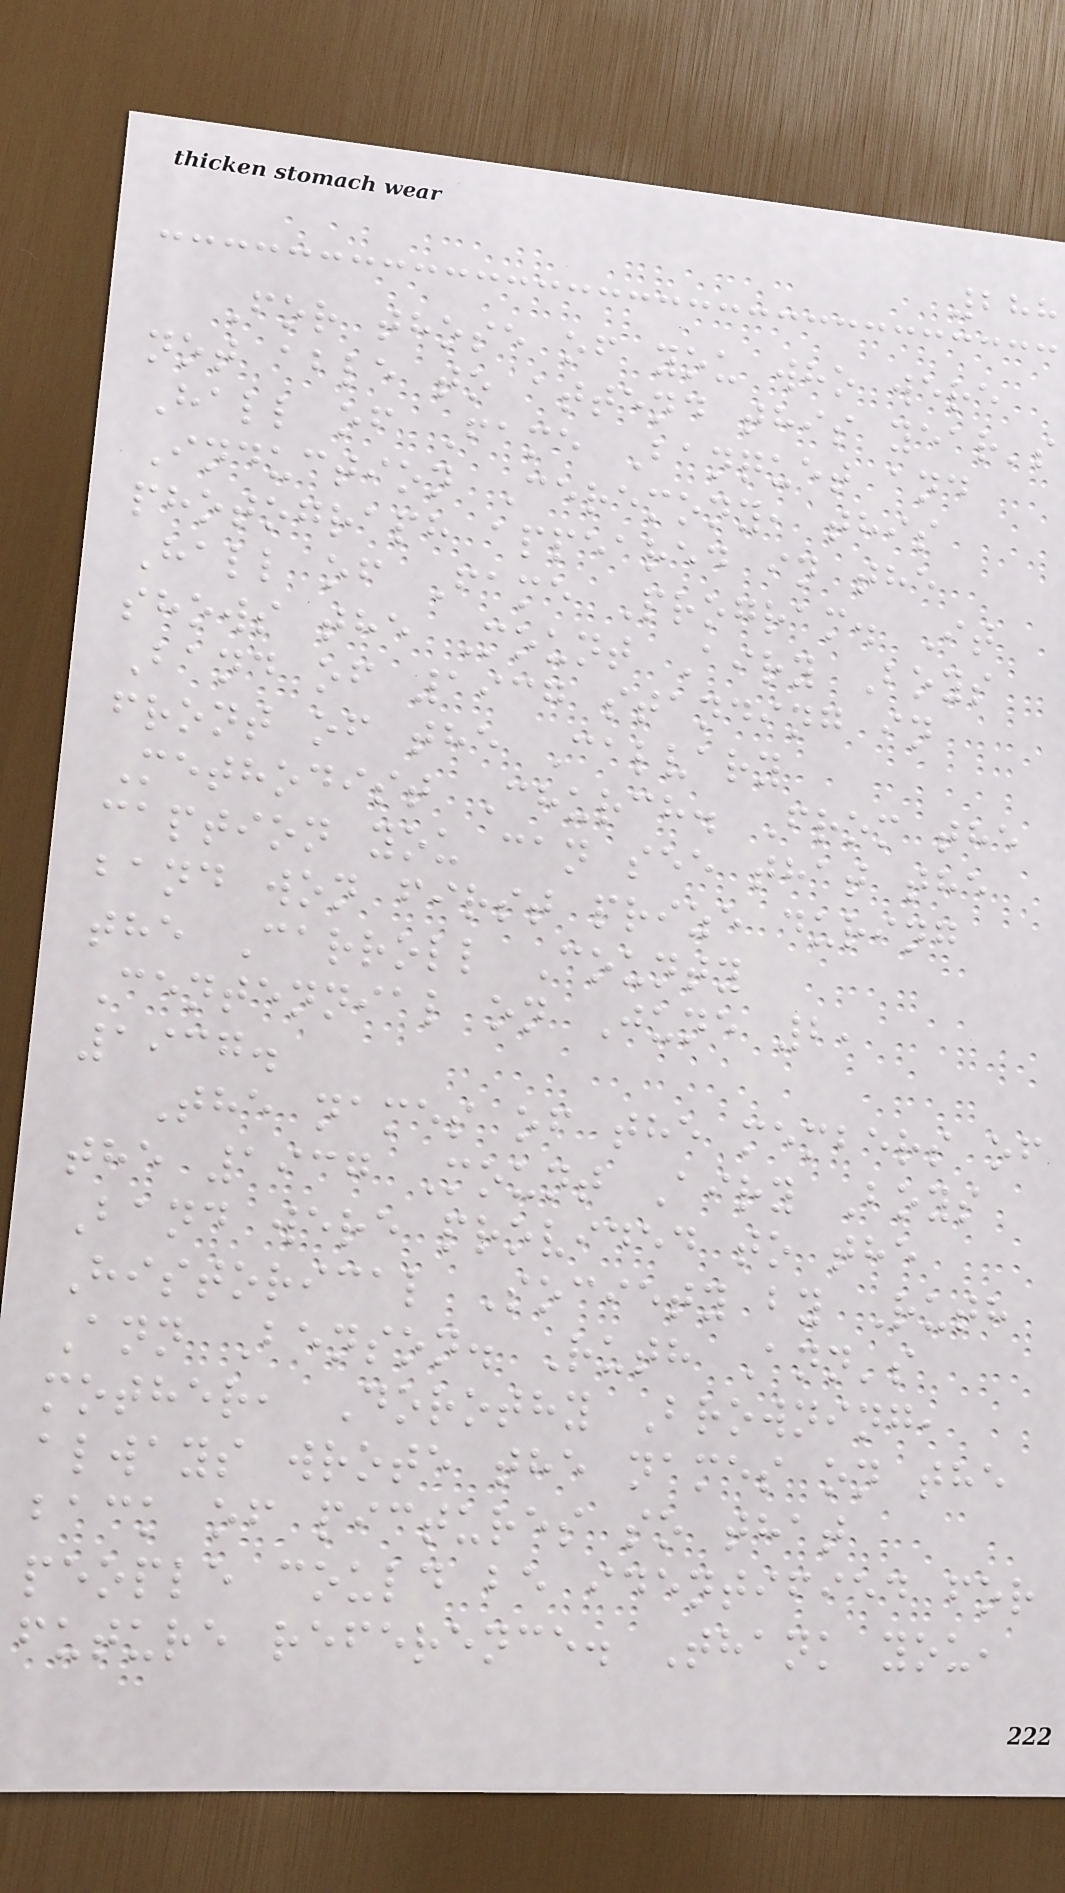288
For those of you who were
not able to attend this year's
Hall of Fame Banquet and
Induction Ceremony, this
photograph appeared in the
Hall of Fame Program. It
shows the Mount Airy Boys
Band of 1937 standing in
front of the Calvary
Methodist Church. From the
caption you can see that the
band won first prize during
the Carroll County
Centennial on June 2,
1937.
The names of the members of
the 1937 Mount Airy Boys
Band were provided to the
Historical Society by Ruth
Ann Benson. Ruth Ann's
mother, Dorothy Browning,
always wrote the names on the
back of pictures so that
people could be identified for
future reference. Thank you,
